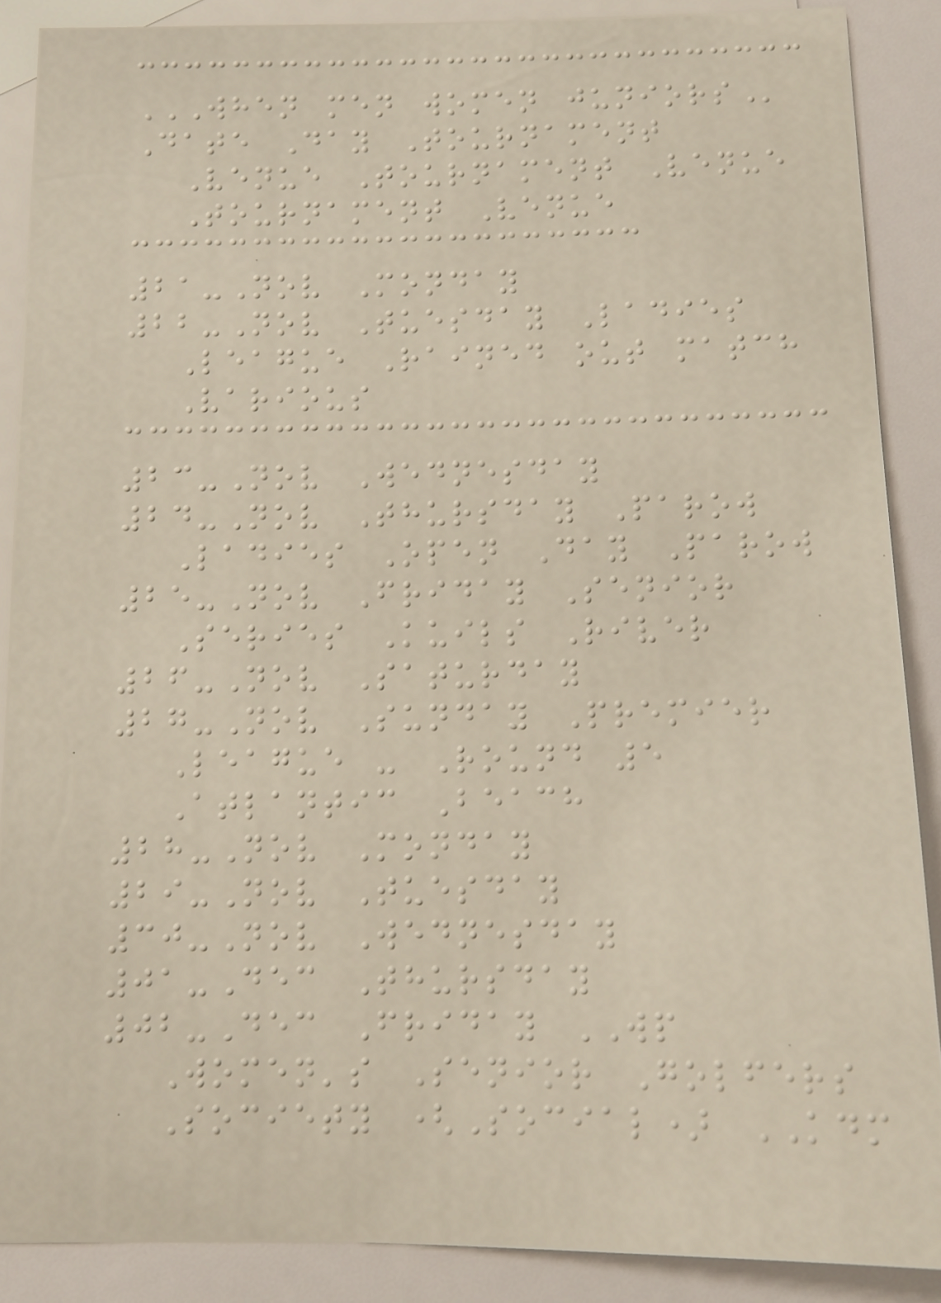WHEN MEN WOMEN JUNIORS
Date Day Tournament
Venue Tournament Venue
Tournament Venue
21-Nov Monday
22-Nov Tuesday Ladies
League Rained out match
Various
23-Nov Wednesday
24-Nov Thursday Parow
Ladies Open Day Parow
25-Nov Friday Senior
Series Kuils River
26-Nov Saturday
27-Nov Sunday Premier
League - Round 5
Atlantic Beach
28-Nov Monday
29-Nov Tuesday
30-Nov Wednesday
01-Dec Thursday
02-Dec Friday WP
Women's Senior Golfers
Society (Social) KDM
